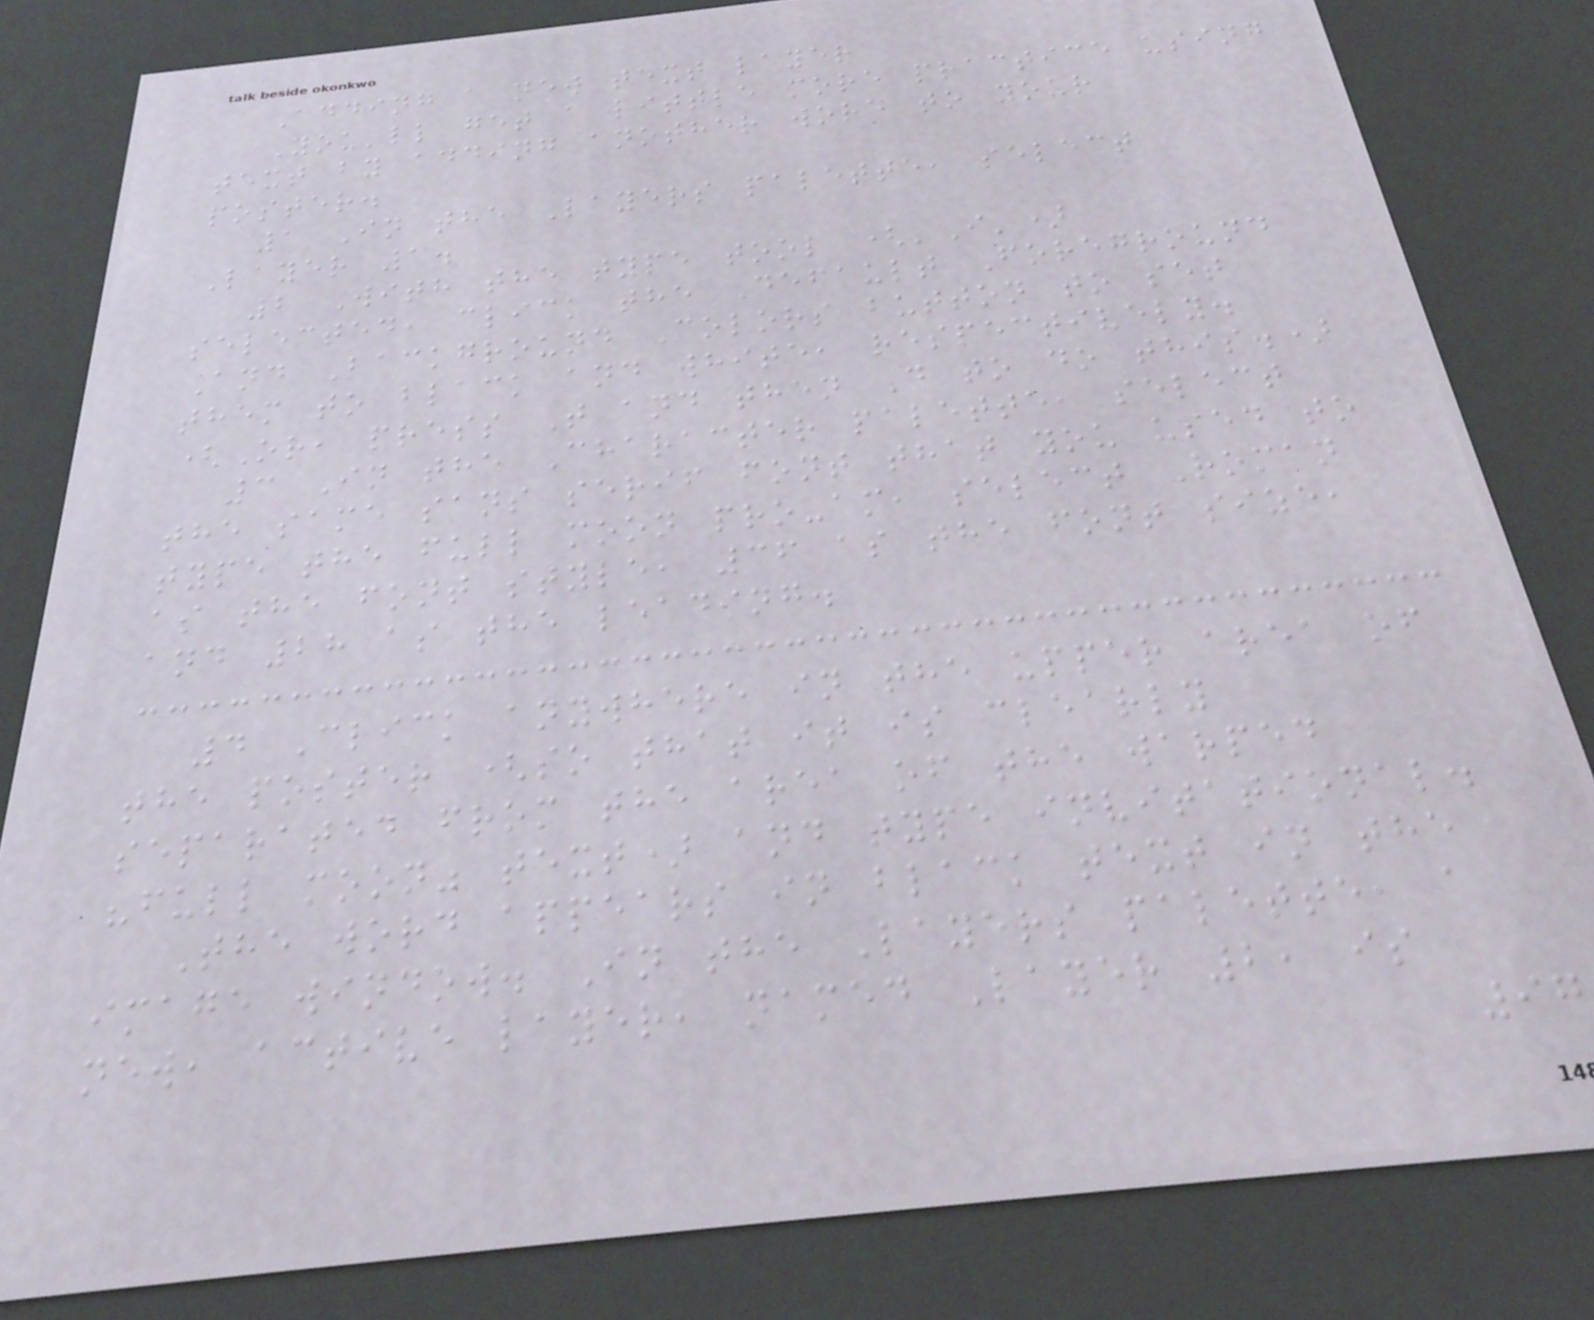Adding a new text layer
You'll get a little more practice using
text by adding another word to your
poster.
1 In the Layers palette, select
Layer 1.
2 With the type tool ('I')
selected, click the Default Foreground
And Background Colors button to set
them to black and white, respectively.
(Or, press T and then D to do this.)
3 In the Character palette, select
the same sans serif font that you used to
type the full moon pro-am, select Roman
as the font style, 36 as the font size,
and 28 as the leading.
4 Click anywhere in the upper area of
the poster (so that it is clearly
separated from the area of the warped
"full moon" text) and type invitational.
The word appears in black text in the
image window. In the Layers palette, a
new, active layer, named Layer 2, is
97
